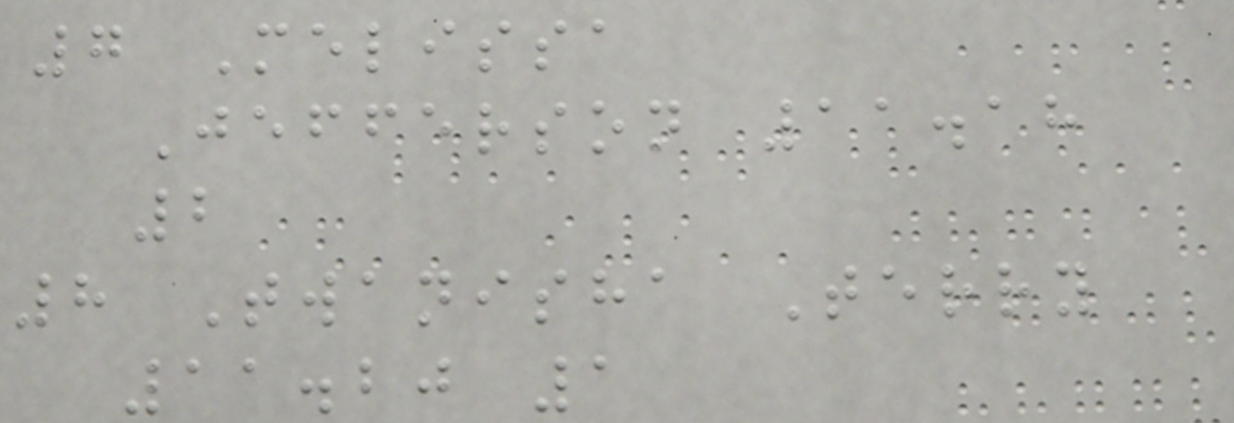7 Melissa
Jefferson 11.18
2
8 Twanisha Terry
11.20 1
